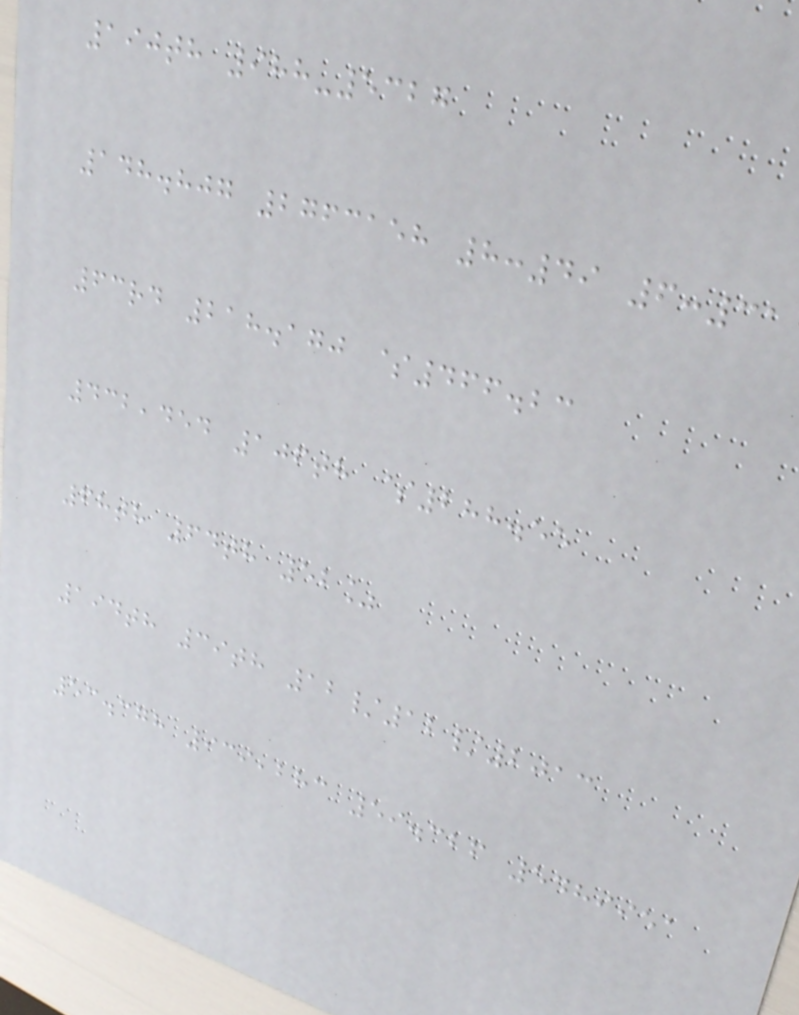190th 988-5327
148.807 2763158 8:49 6:31
63rd 218.170 $466.23
432,454 106th $288.55
68th 64th 52%
194th 39th 12/12/2013
53.378 939,283 59.326 5489951
